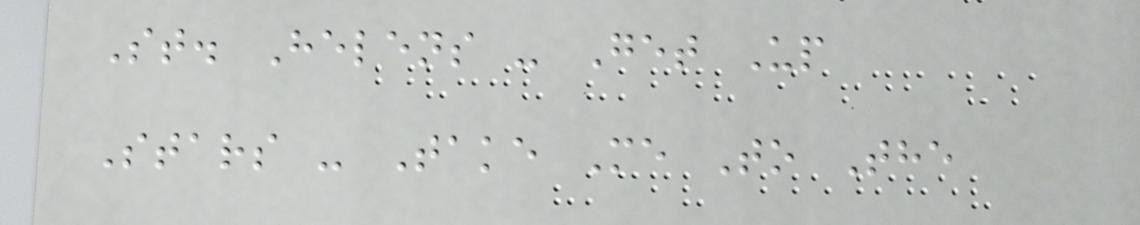St. Helens - Get Up
Stars - Take Me To The
